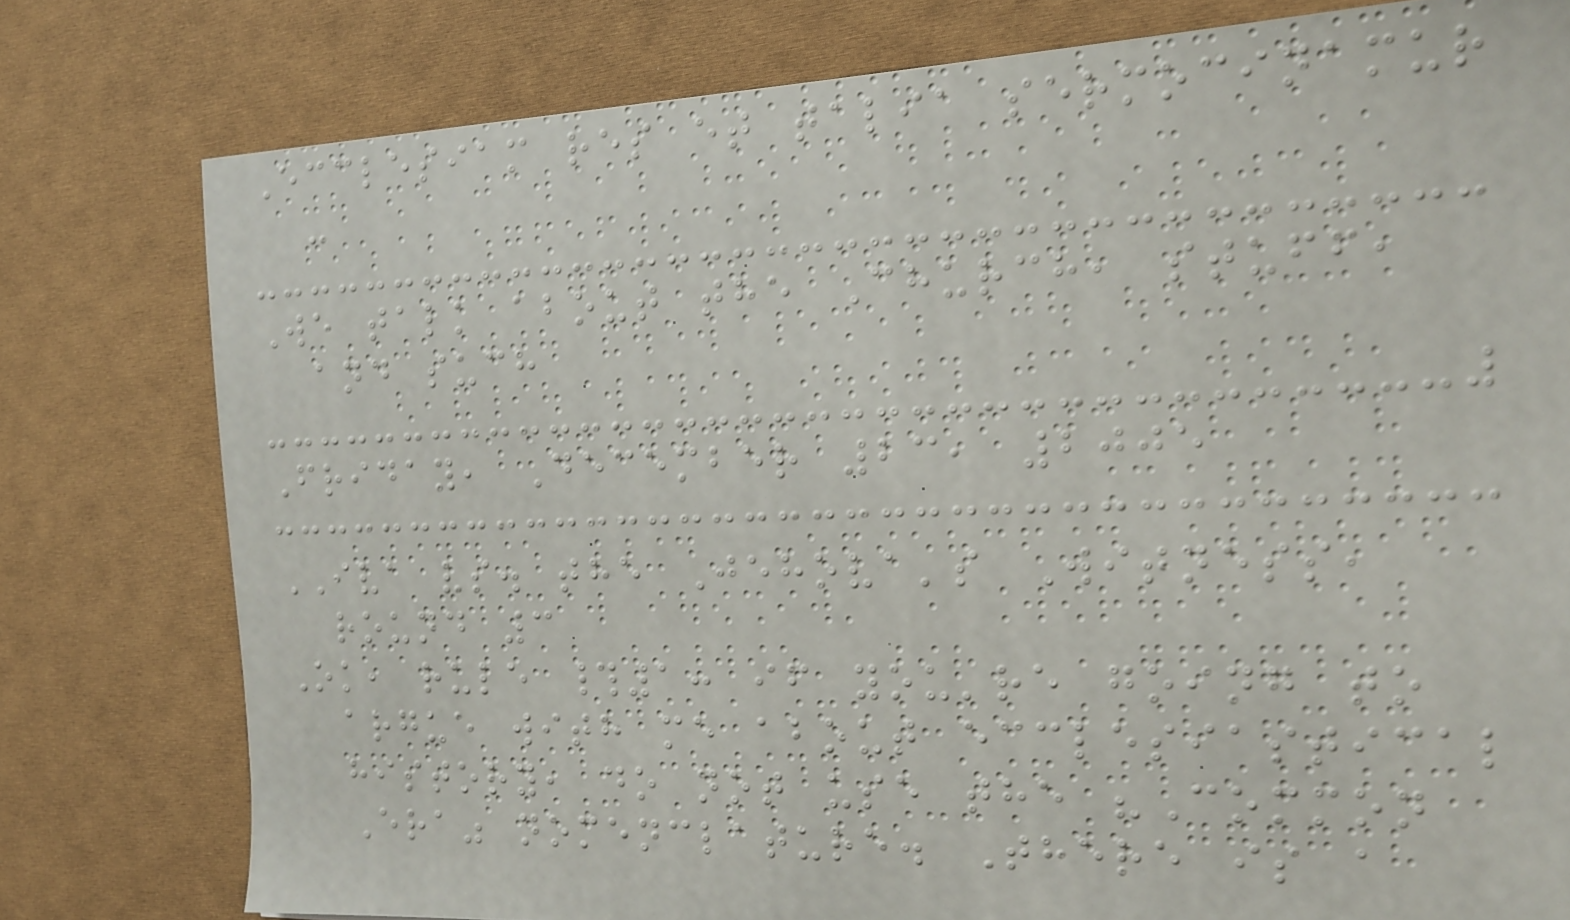Ecclesiam res et talia sermocinamur
-
We talk about the Church, stuff,
and such
Friday, December 23, 2005
IVA vs. the Jehova's Witness,
round 3
Ok, rule #1: if you're going to
argue with me about ecclesiastical
history, do not use the "Common
Era" nomenclature. There is a
